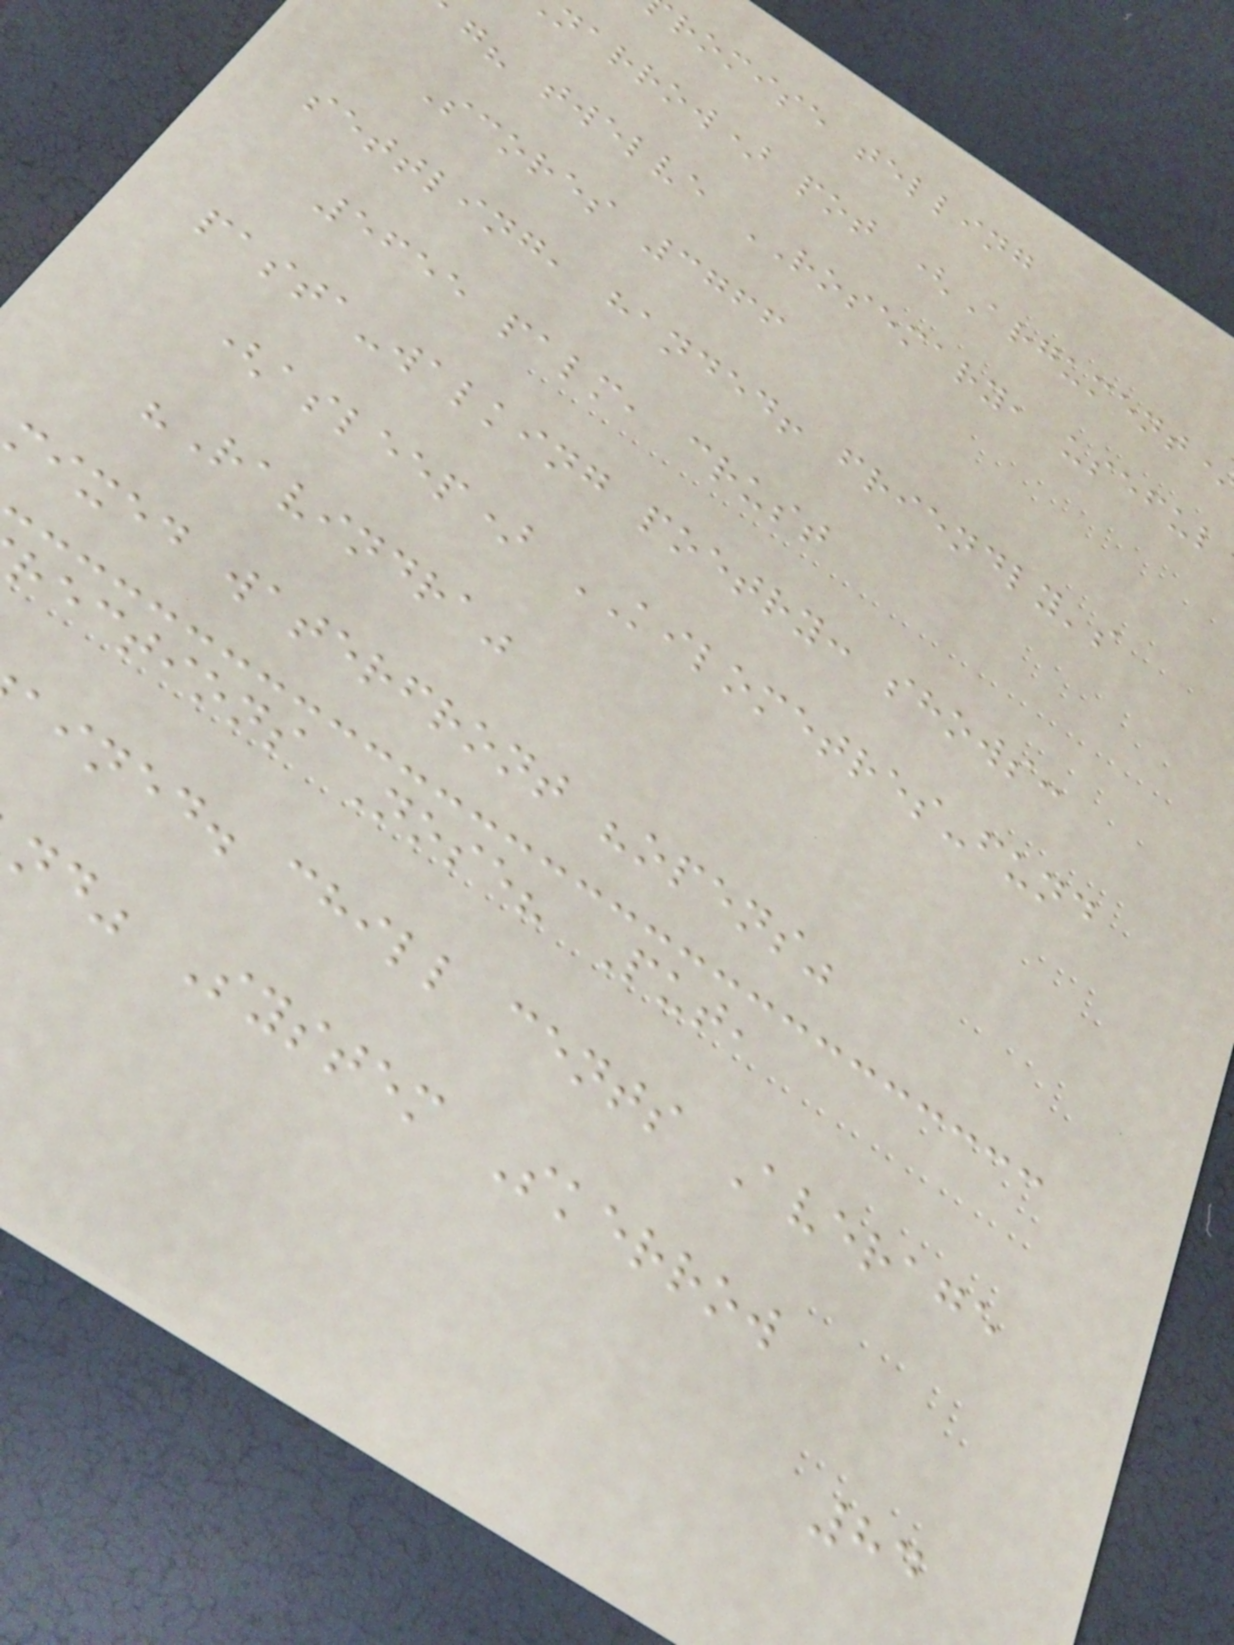romise telling
narrow) pot (Argument
g? twelve ROSEMARY, useful
Scores 3766
settling, handed! friendly's
5655 palm, crust
pasta-walking poetry: shows:
(asleep) KILOMETRES-fund
"Ravindra"
mixed waterfront "opens"
rections Nose? Put,
ained. chill cents Average
nd" System Skerrow
84
